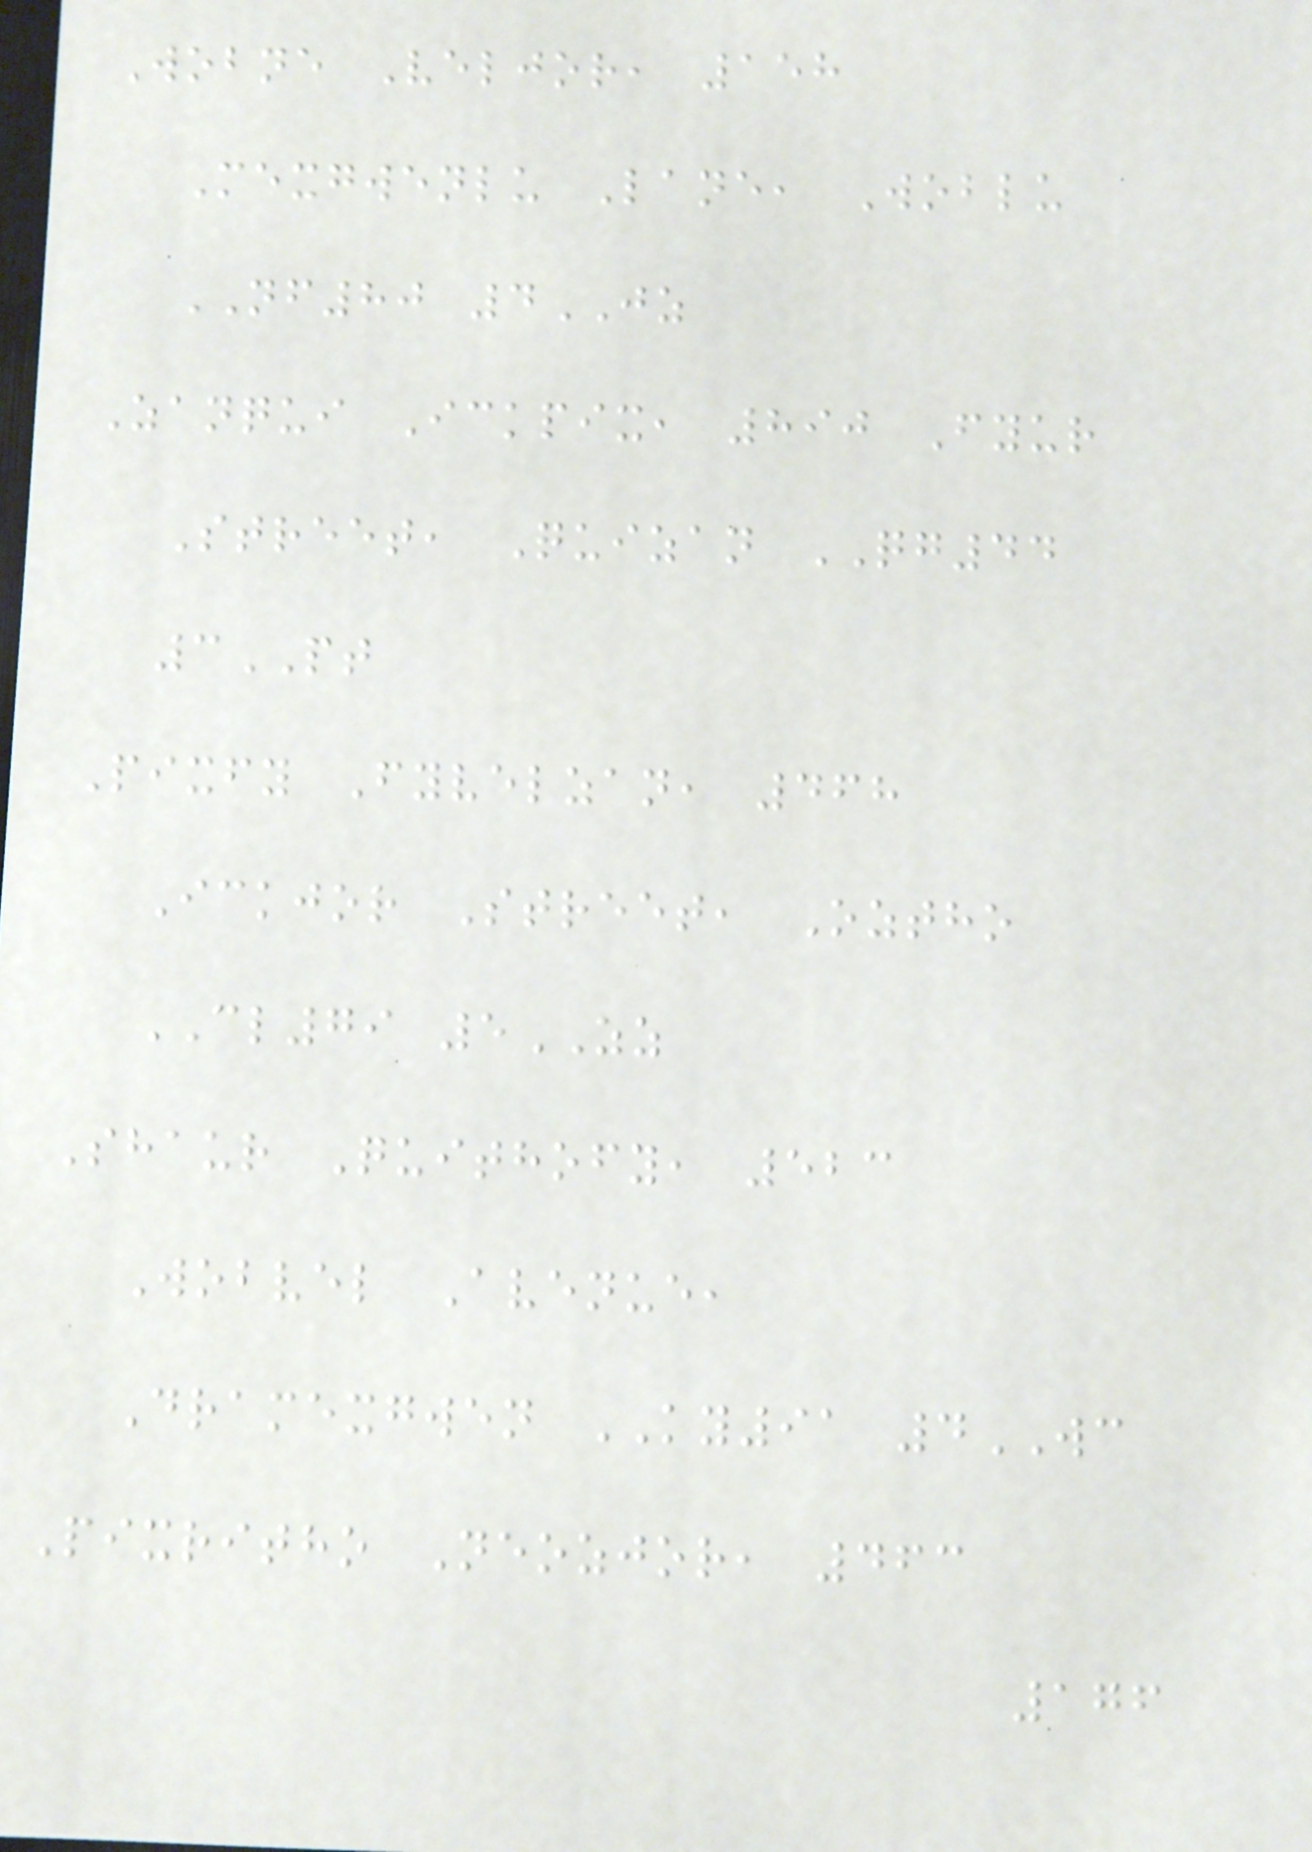Wobne Veljor, 158
Mexgwenlu Lane, Woblu
NF80 4JZ
Zanqui Ickpix, 890 Fyur
Street, Quizan QG44
3PT
Pixfy Fyvelzan, 468
Ickjor Street, Oztho
CL79 5ZZ
Shaur Quithofy, 523
Wobvel Avenue,
Dramexgwen KY91 4WC
Pixritho Neozjor, 463
176
